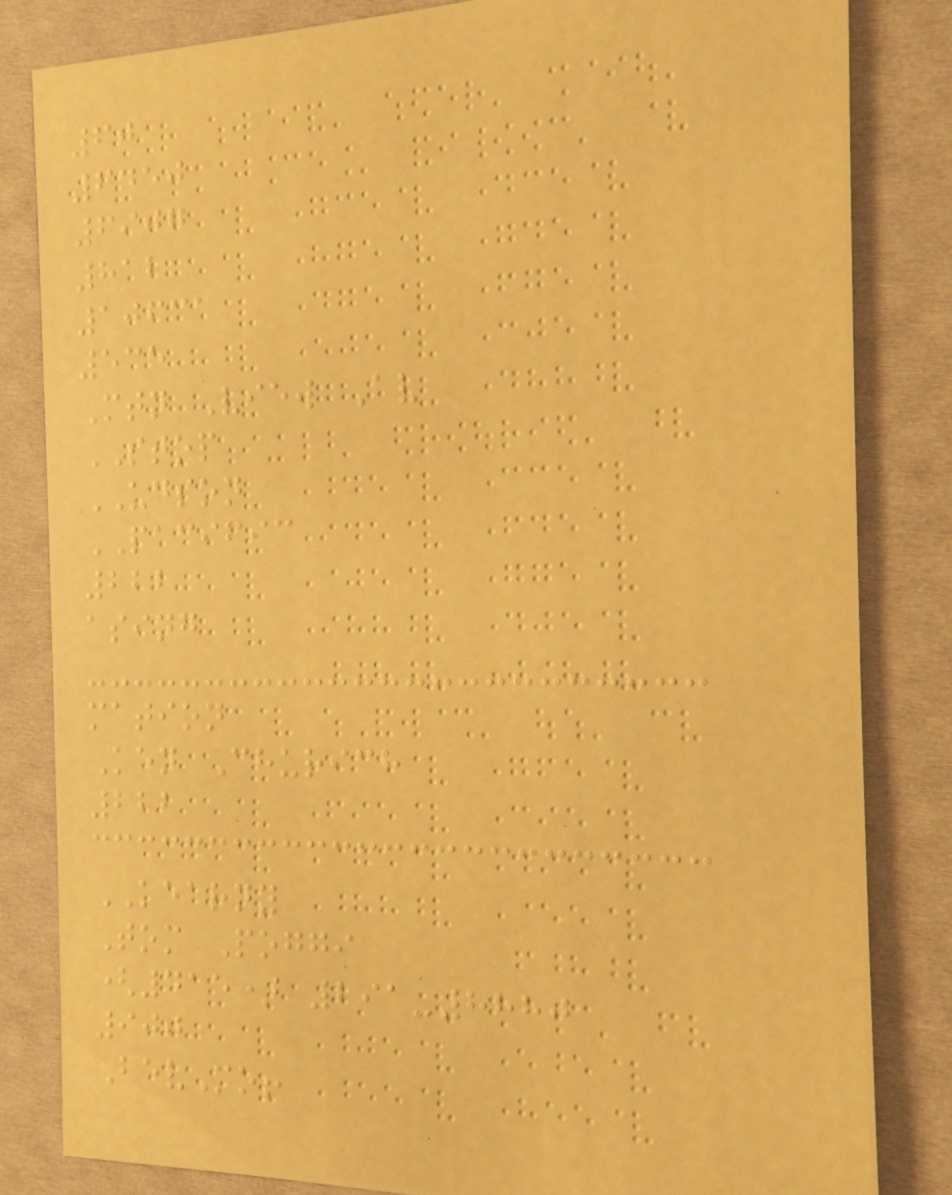60
6450
6907
812
10631
535
Mtn View Av
STOP
UDSON
PACIFIC
222
asing
mation
Ken Churich
222
KEARNY
Tom Poggi
(415) 291-8880
900
BevMo!
